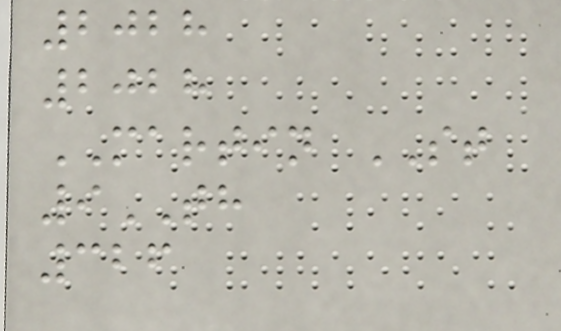2028
2028
MARTIN ST
9TH
326
